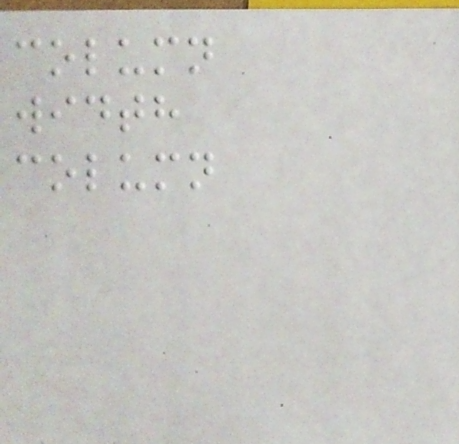column
width
column
